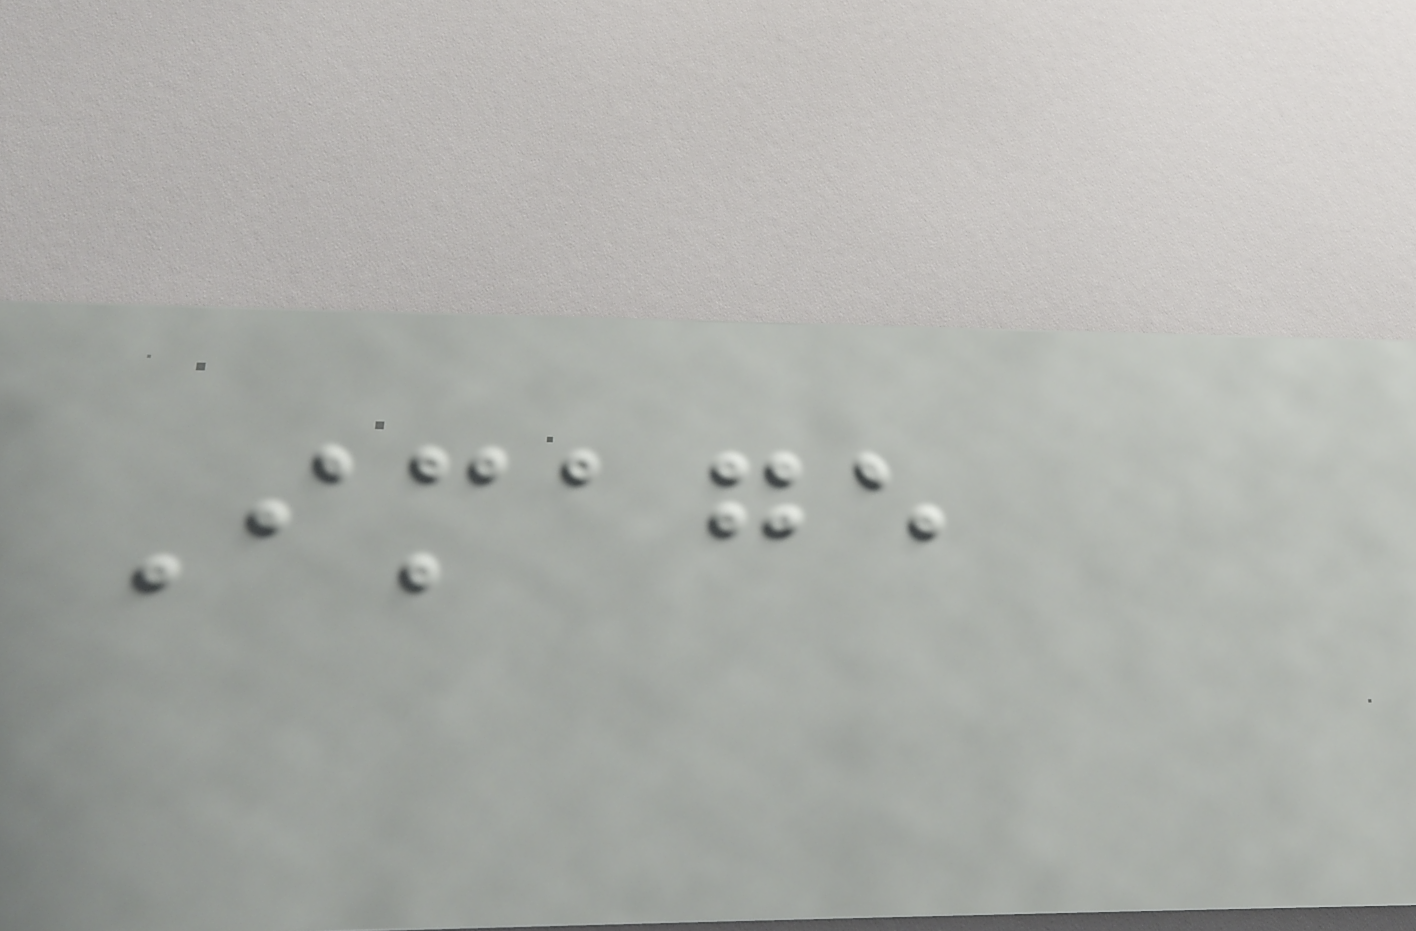Image
